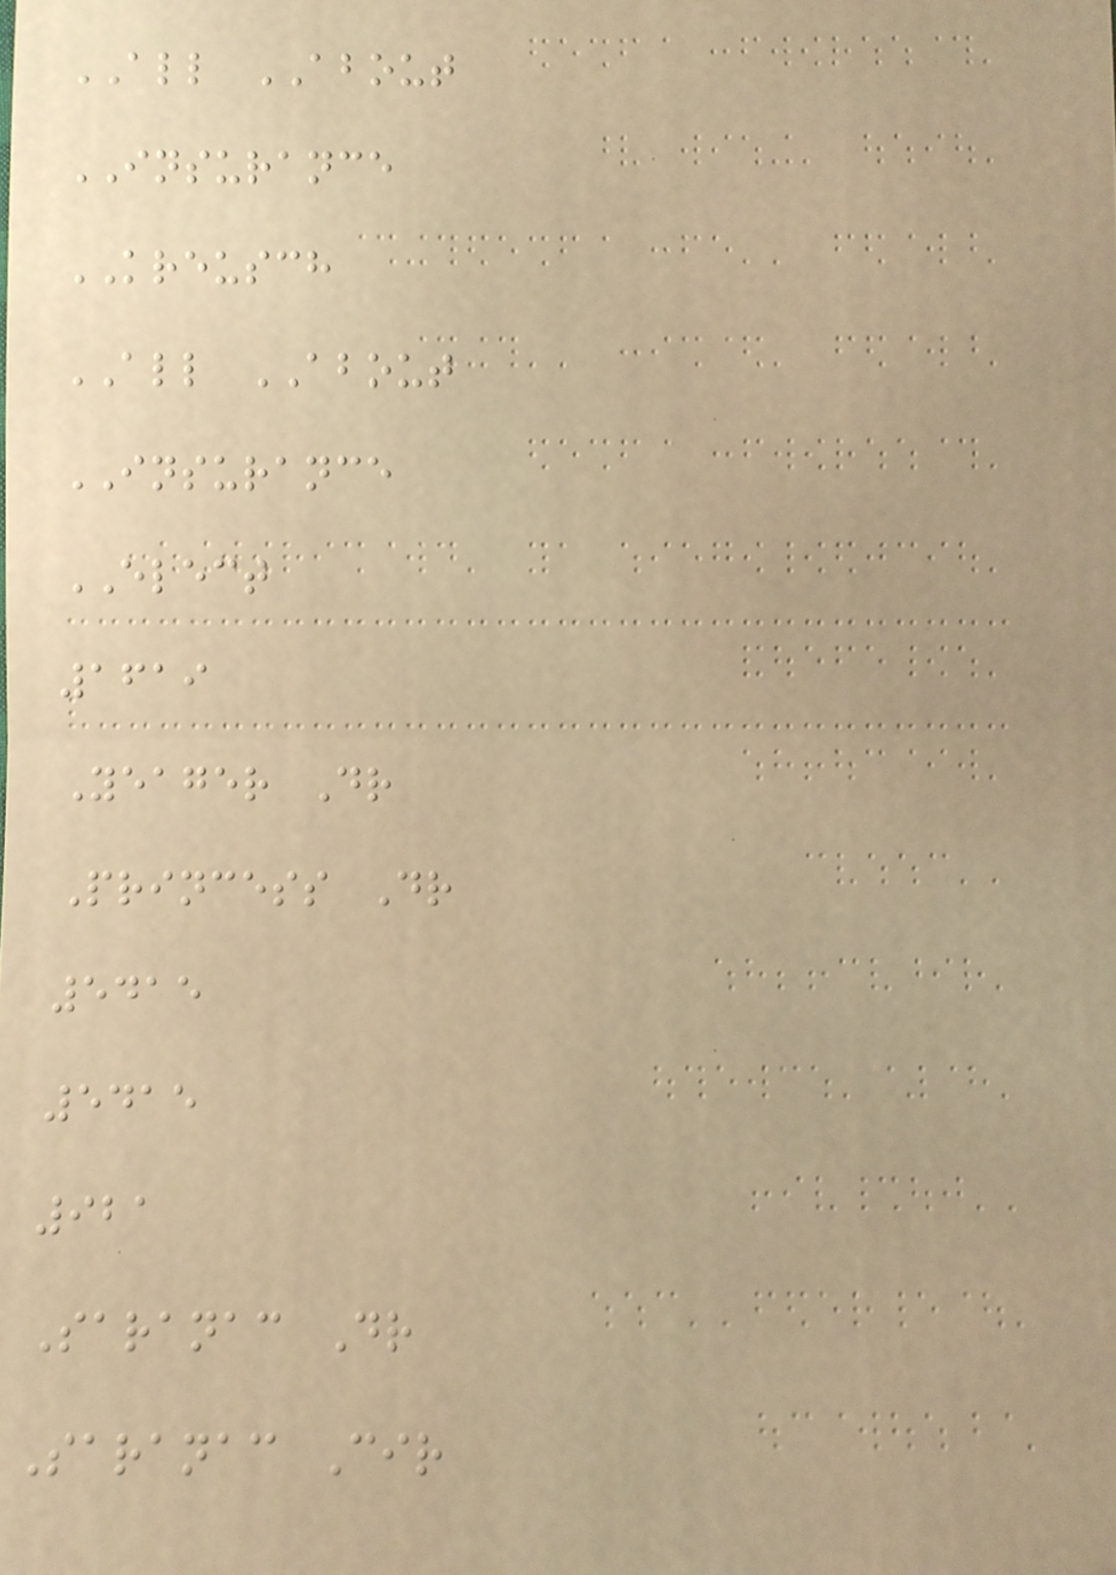ALL ABOUT
INSURANCE
KREUSCH
ALL ABOUT
INSURANCE
ELECT
1619
Yeager Dr
Princess Dr
5415
5415
921
Saranac Dr
Saranac Cir
